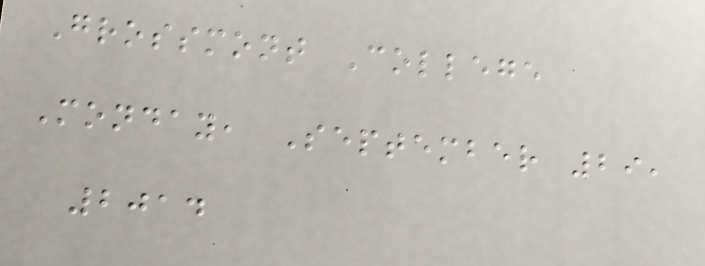Grossmont College
Monday, September 29,
2014
